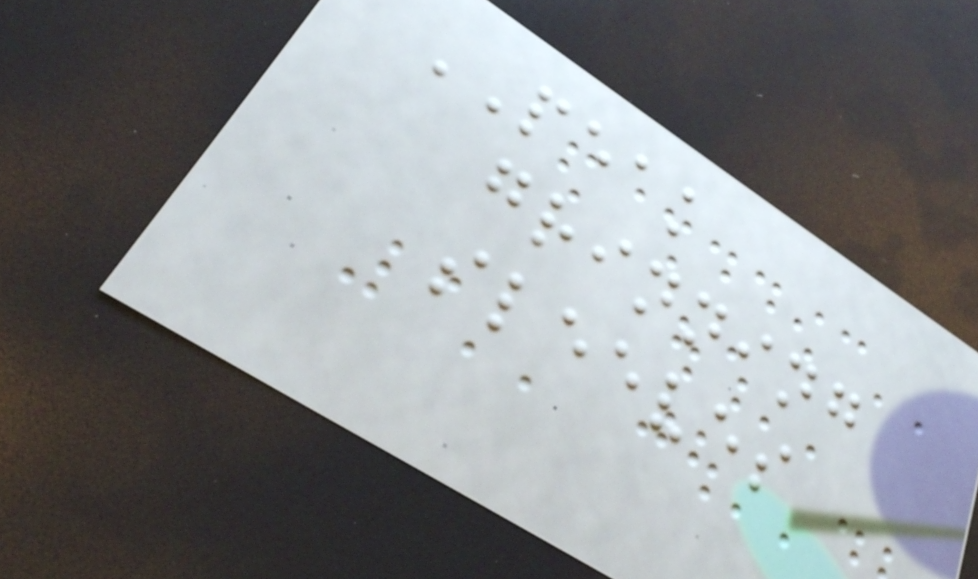PEAK
grinning
sleeves
